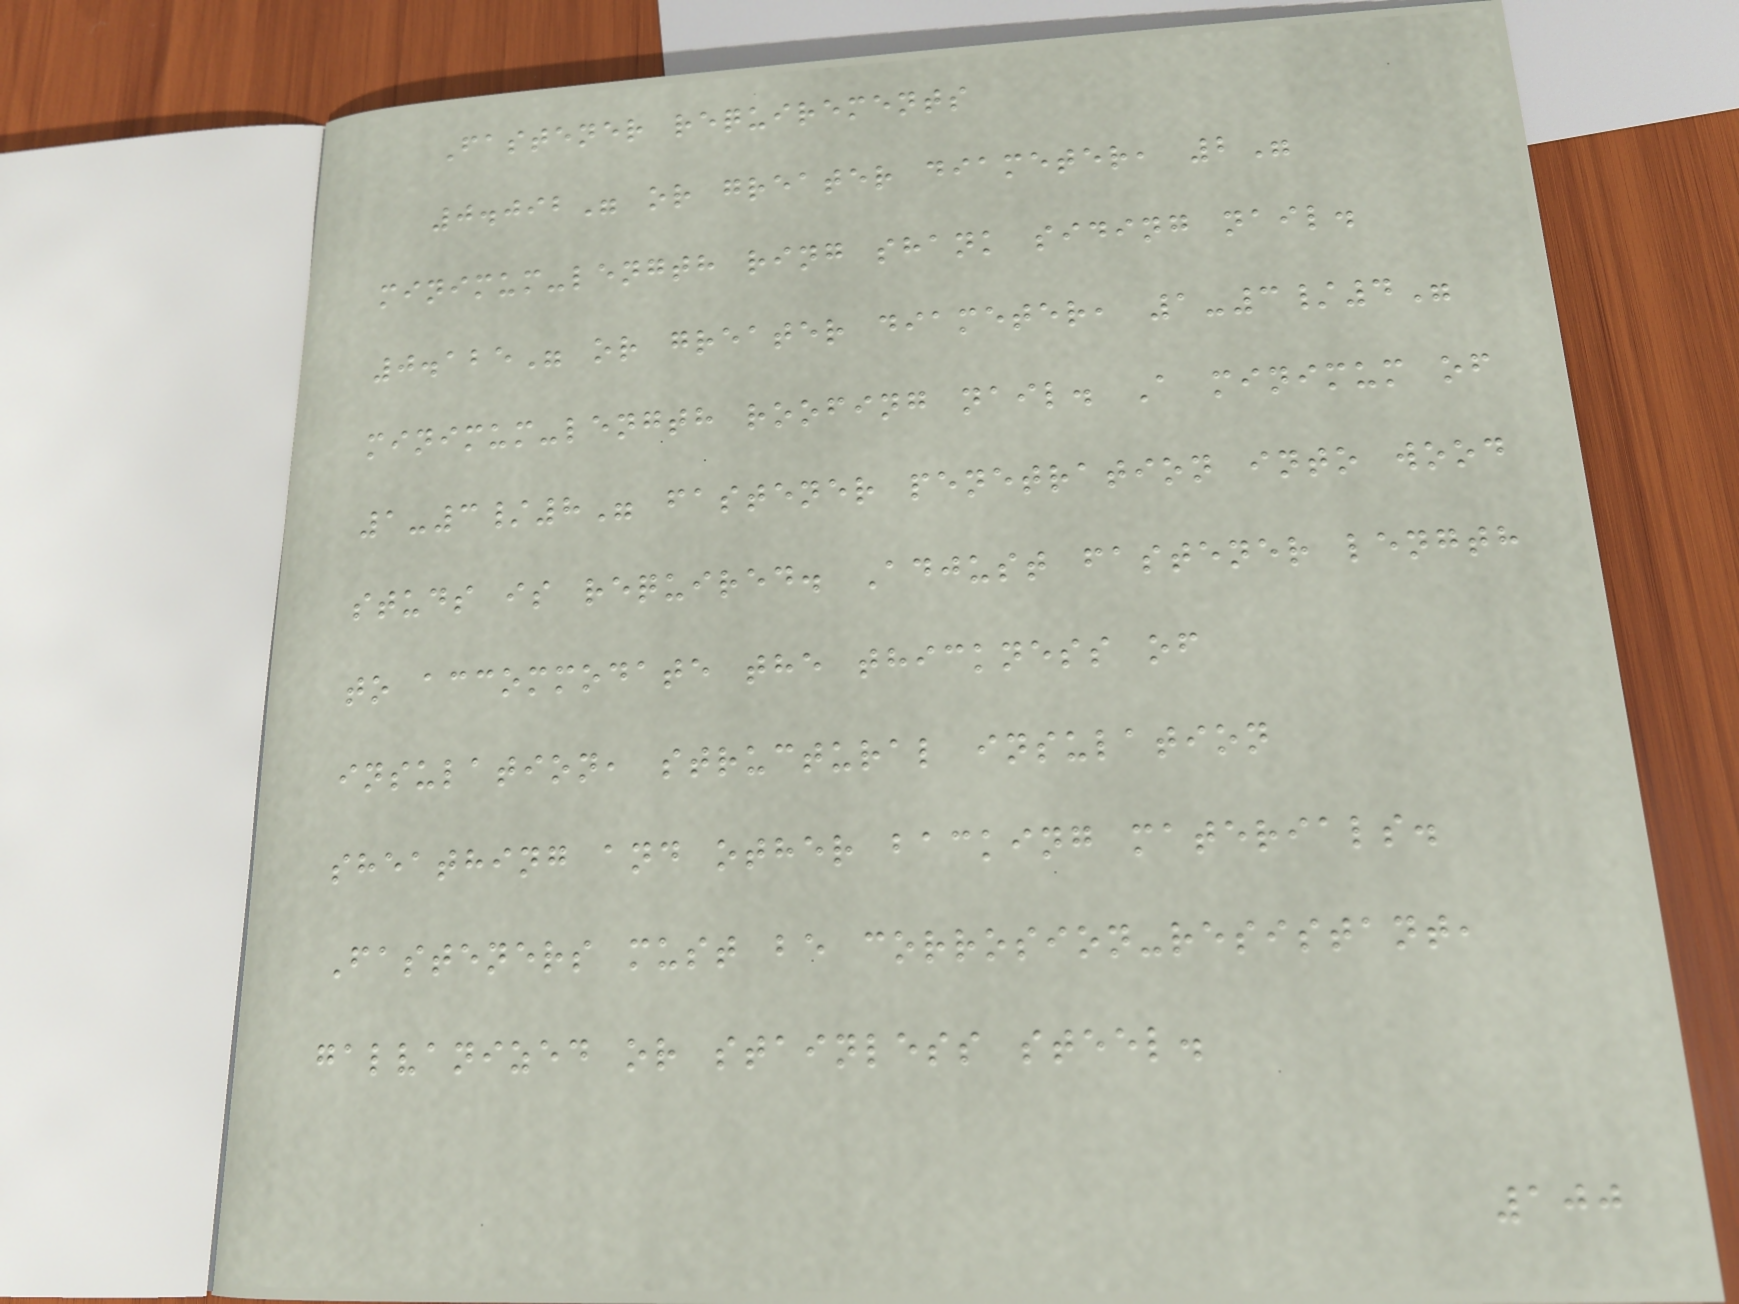Fastener requirements
0.092" or greater diameter, 2"
minimum-length ring shank siding nail.
0.125" or greater diameter, 1-3/4"
minimum-length roofing nail. A minimum of
1-3/8" fastener penetration into wood
studs is required. Adjust fastener length
to accommodate the thickness of
insulation, structural insulation
sheathing and other backing materials.
Fasteners must be corrosion-resistant,
galvanized or stainless steel.
100
